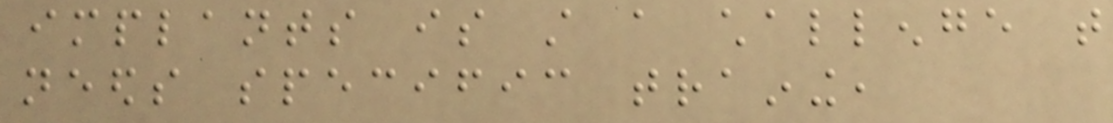implants is still a challenge that
needs specific training,
